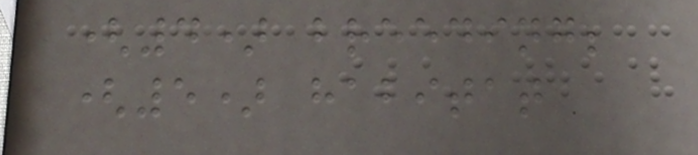(4) breeding;
(5) habitat
